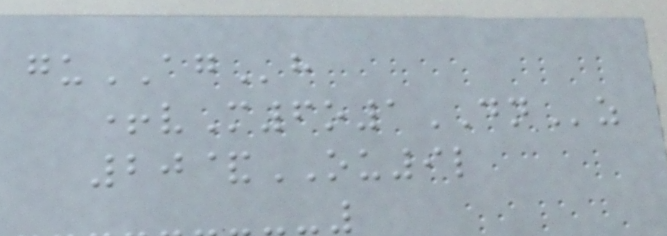guAGh
+vM6o1DNz
20&OU9l
